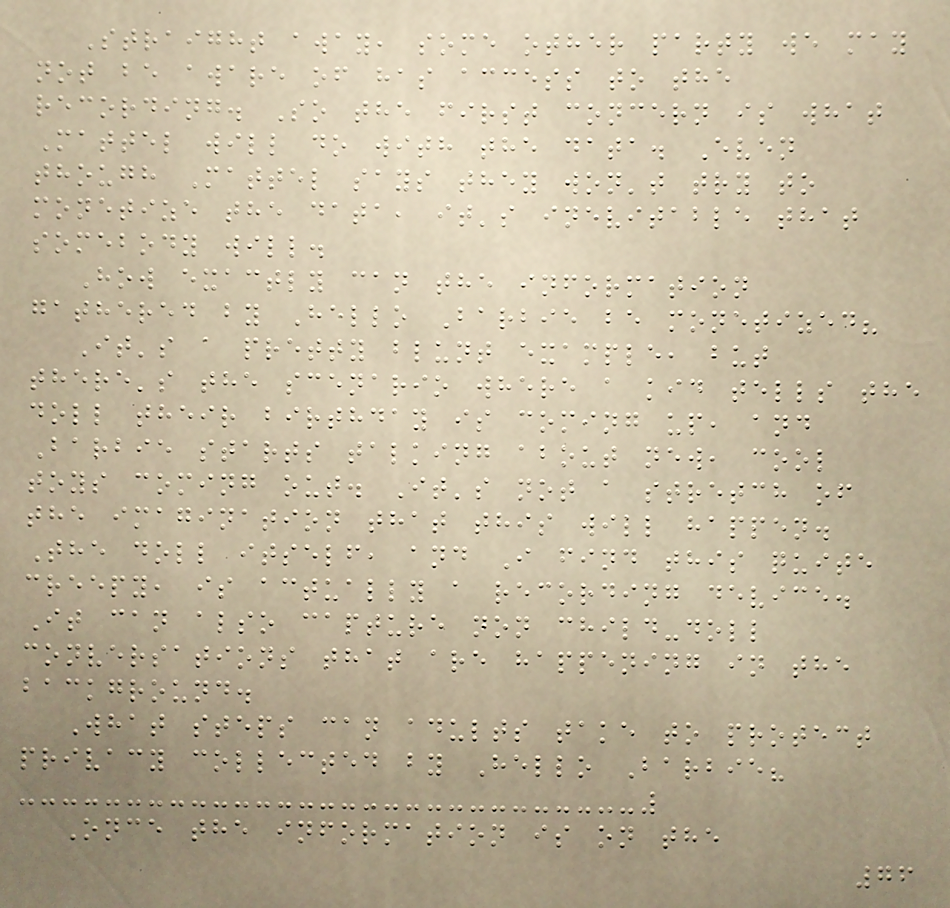Straight away, some other party we may
not be aware of has access to the
recording. So the first concern is what
Mattel will do with the data. Even
though Mattel says they won't try to
monetize the data, it's inevitable that
somebody will.
How exactly can the information
gathered by Hello Barbie be monetized?
It's a pretty blunt example, but
there's the scenario where a kid tells the
doll their birthday is coming up, and
Barbie starts talking about new, cool
toys coming out. It's not a stretch of
the imagination that this will happen.
The doll itself, and I find this quite
creepy, is actually a recording device.
It can also capture non child-doll
conversations that are happening in the
background.
What steps can adults take to protect
privacy collected by Hello Barbie?
Once the information is on the
76
